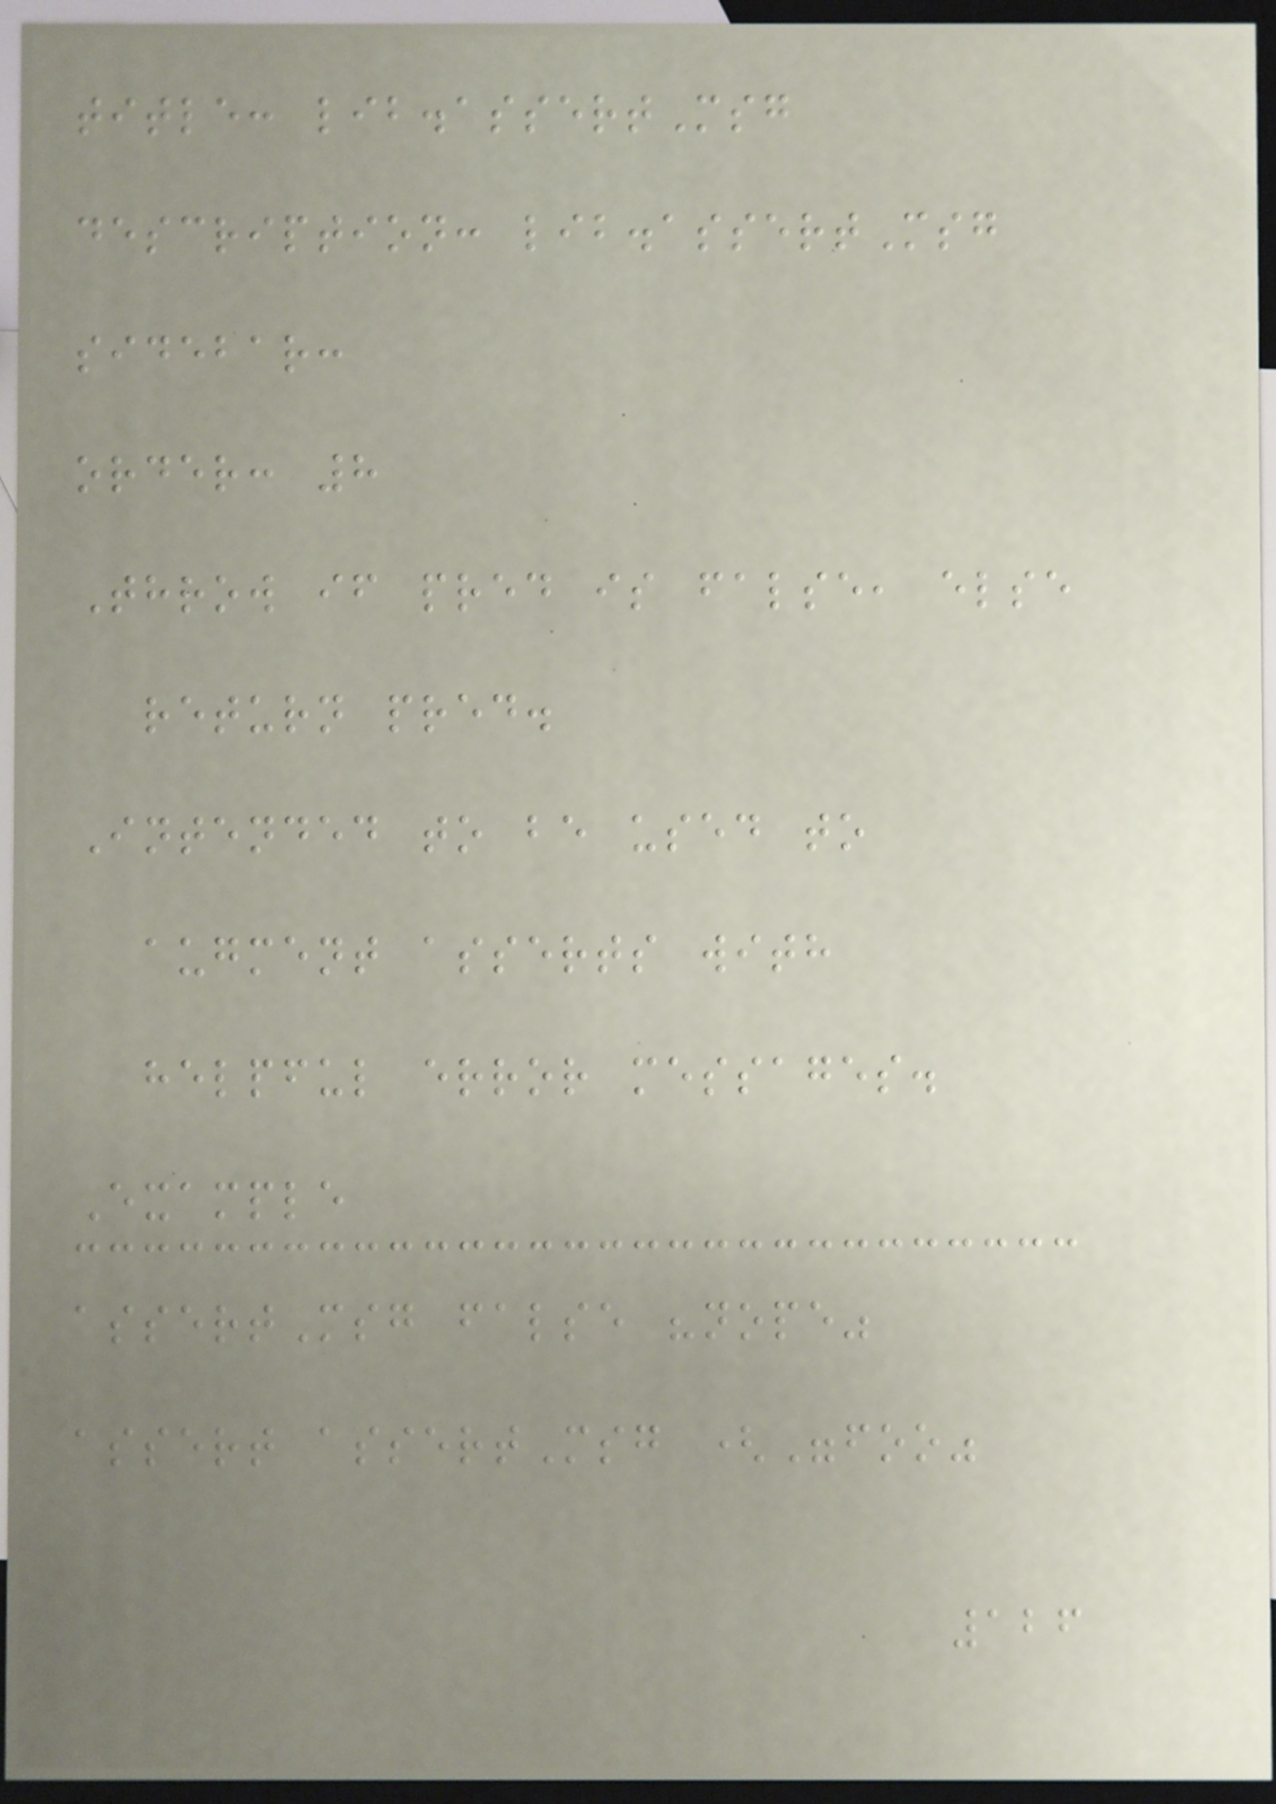title: lib.assertMsg
description: lib.assertMsg
sidebar:
order: 8
Throw if pred is false, else
return pred.
Intended to be used to
augment asserts with
helpful error messages.
Example
assertMsg false "nope"
assert assertMsg ("foo"
126
